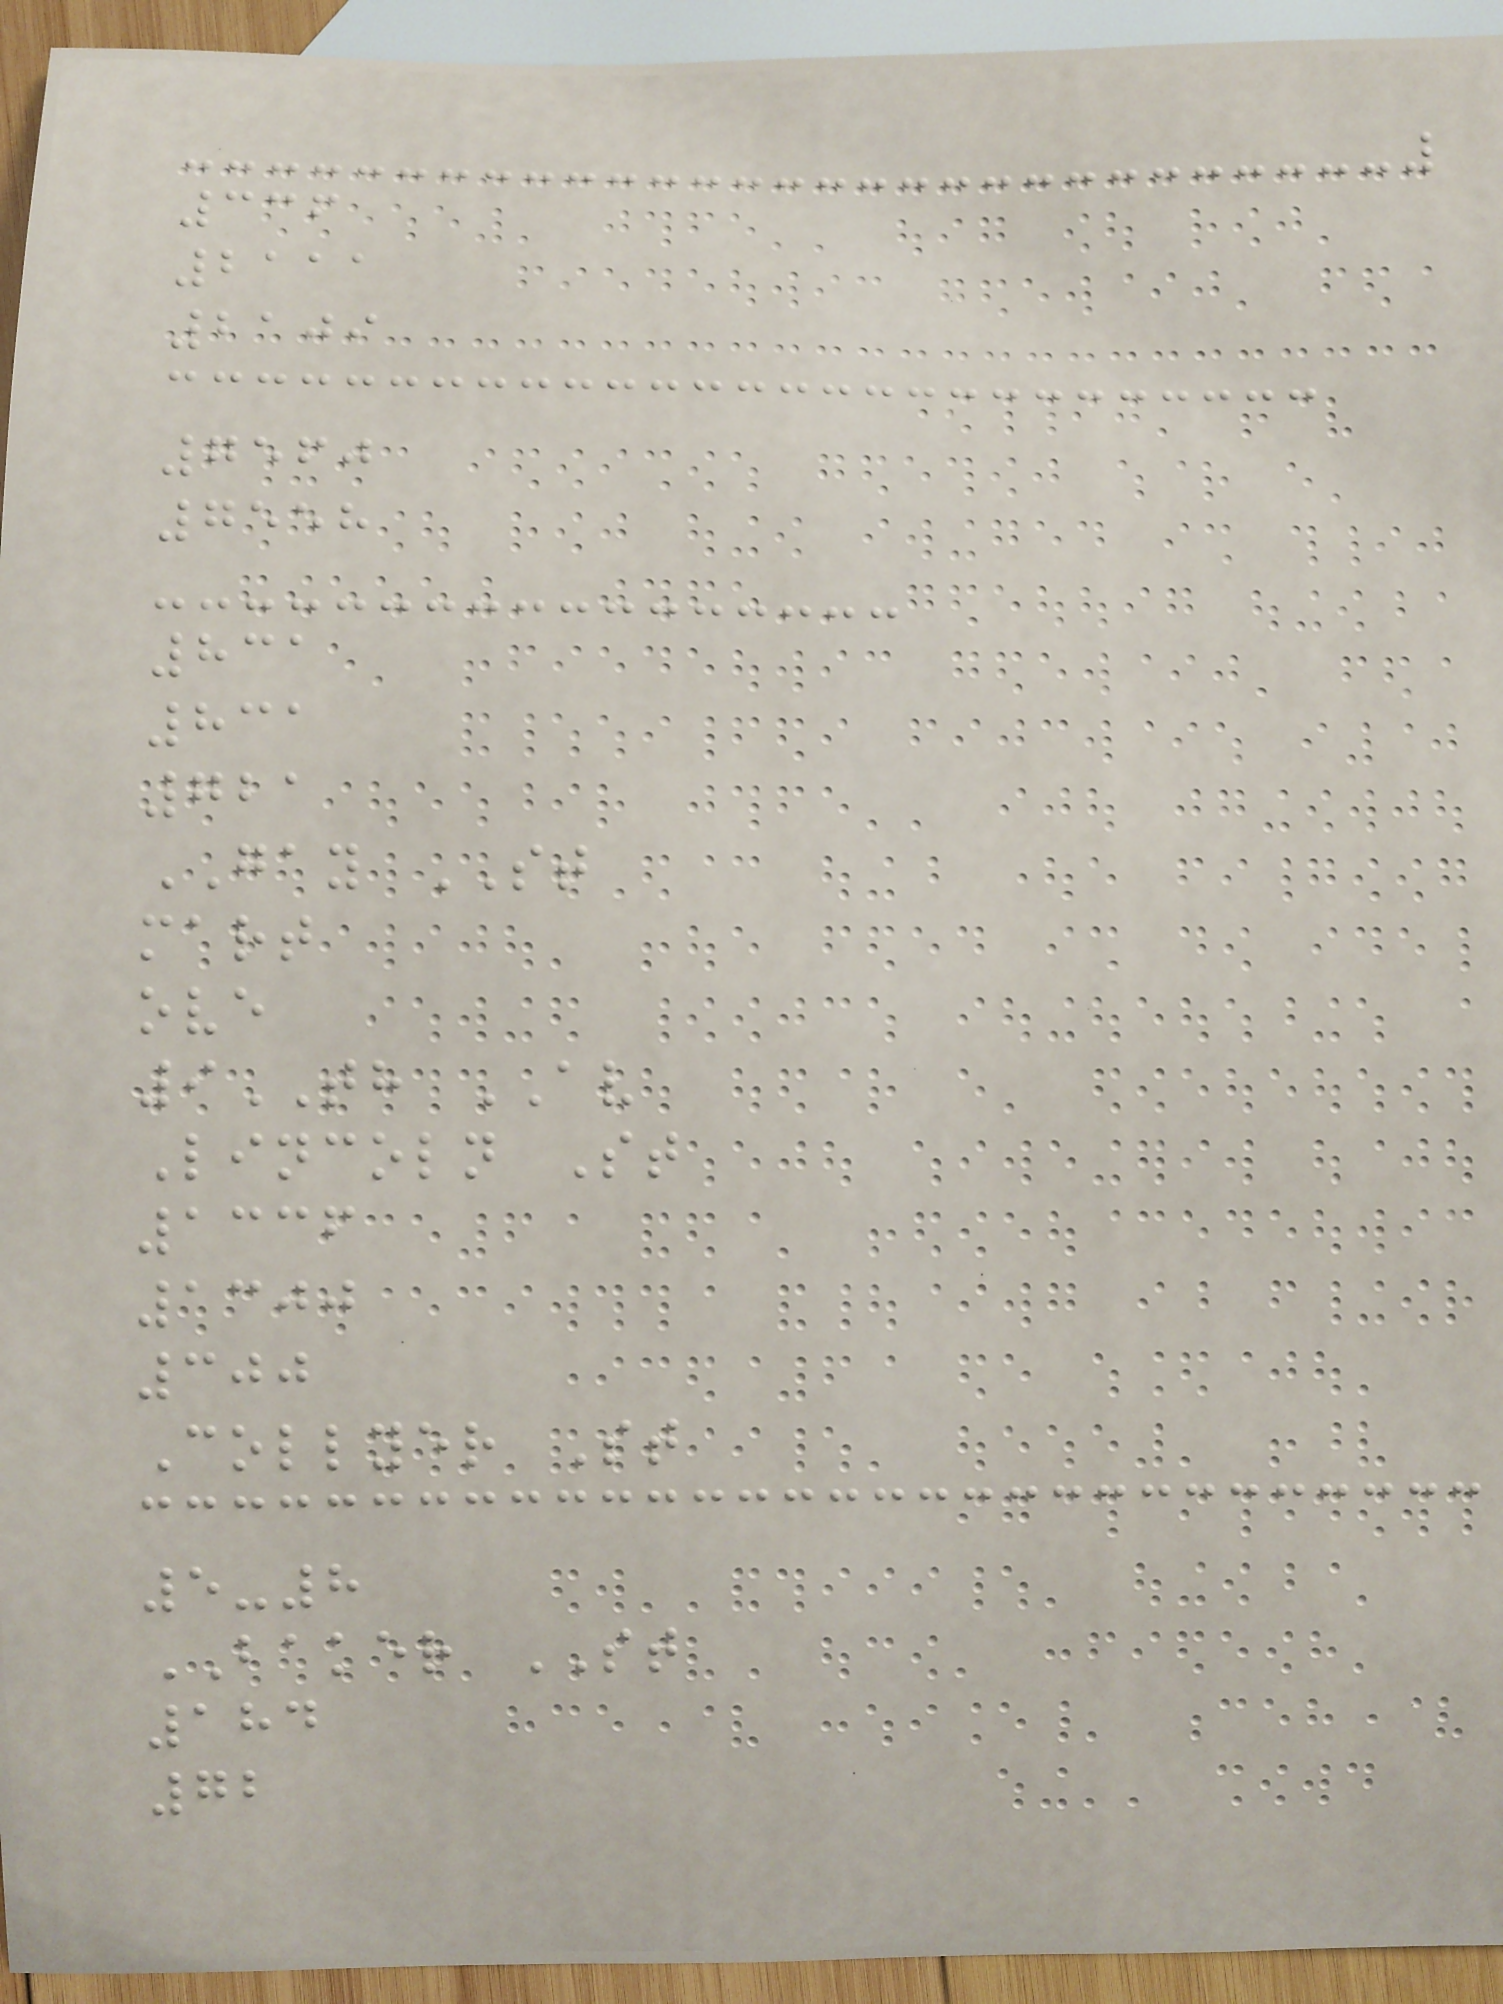336
2111
2109
7560
7558
831
831
721
GAY ST
mart
ove
9TH AV
Lincoln St
1336
1300
300
Collyer St
5-8
BAKER ST
184
72
